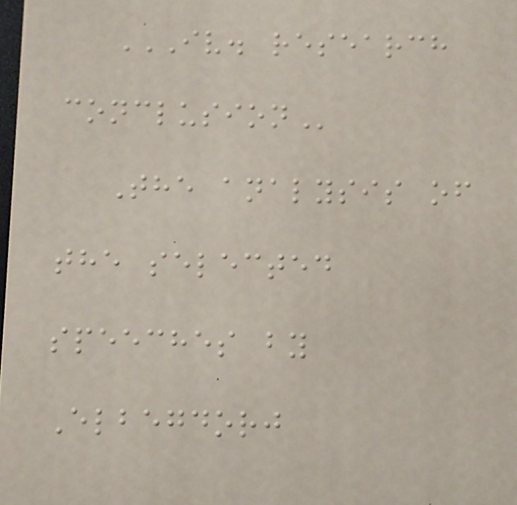IV. RESEARCH
CONCLUSION
The analysis of
the selected
speeches by
Elbegdorj
